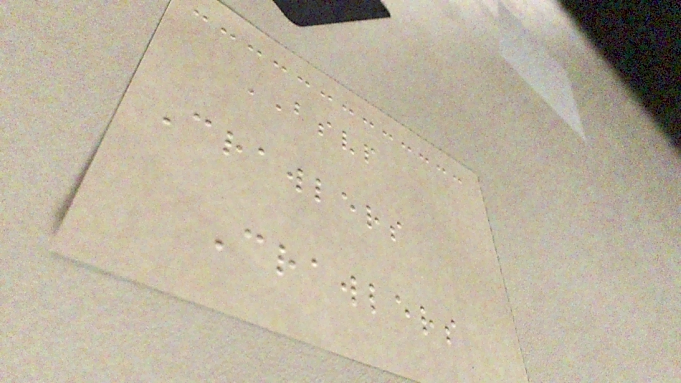BSVP
Crawlers
Crawlers
